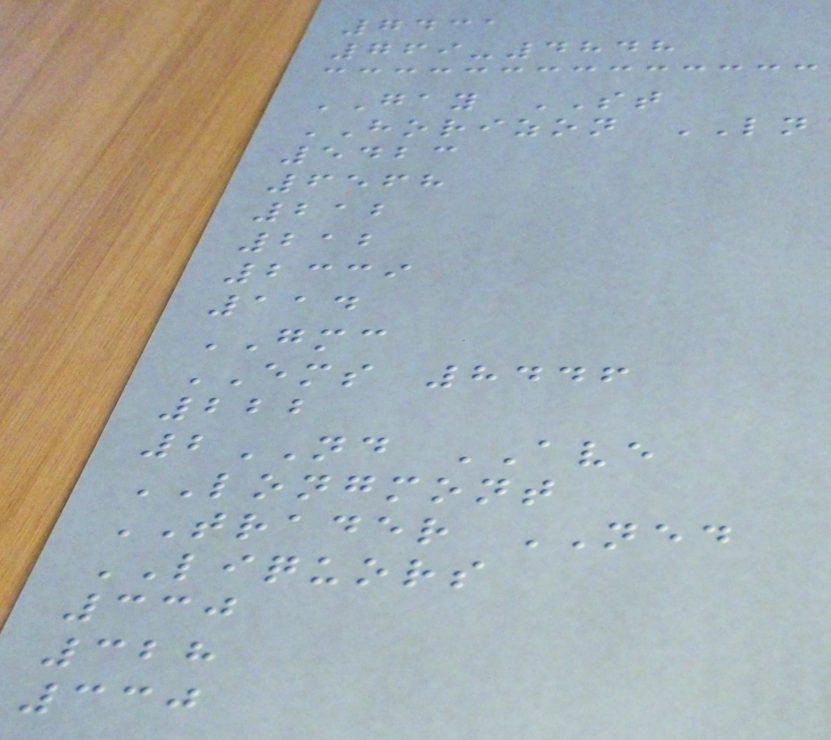7431
769-4848
GAY ST
HORIZON LN
5423
6568
212
212
2339
114
GMC
EMS 8446
222
2ND AVE
LONGMONT
TRADER NED
LIQUORS
330
328
330
